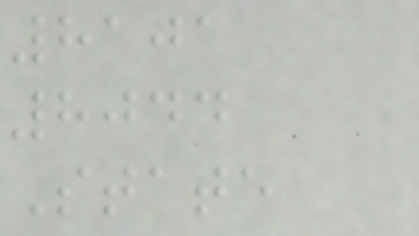8101
8044
State
